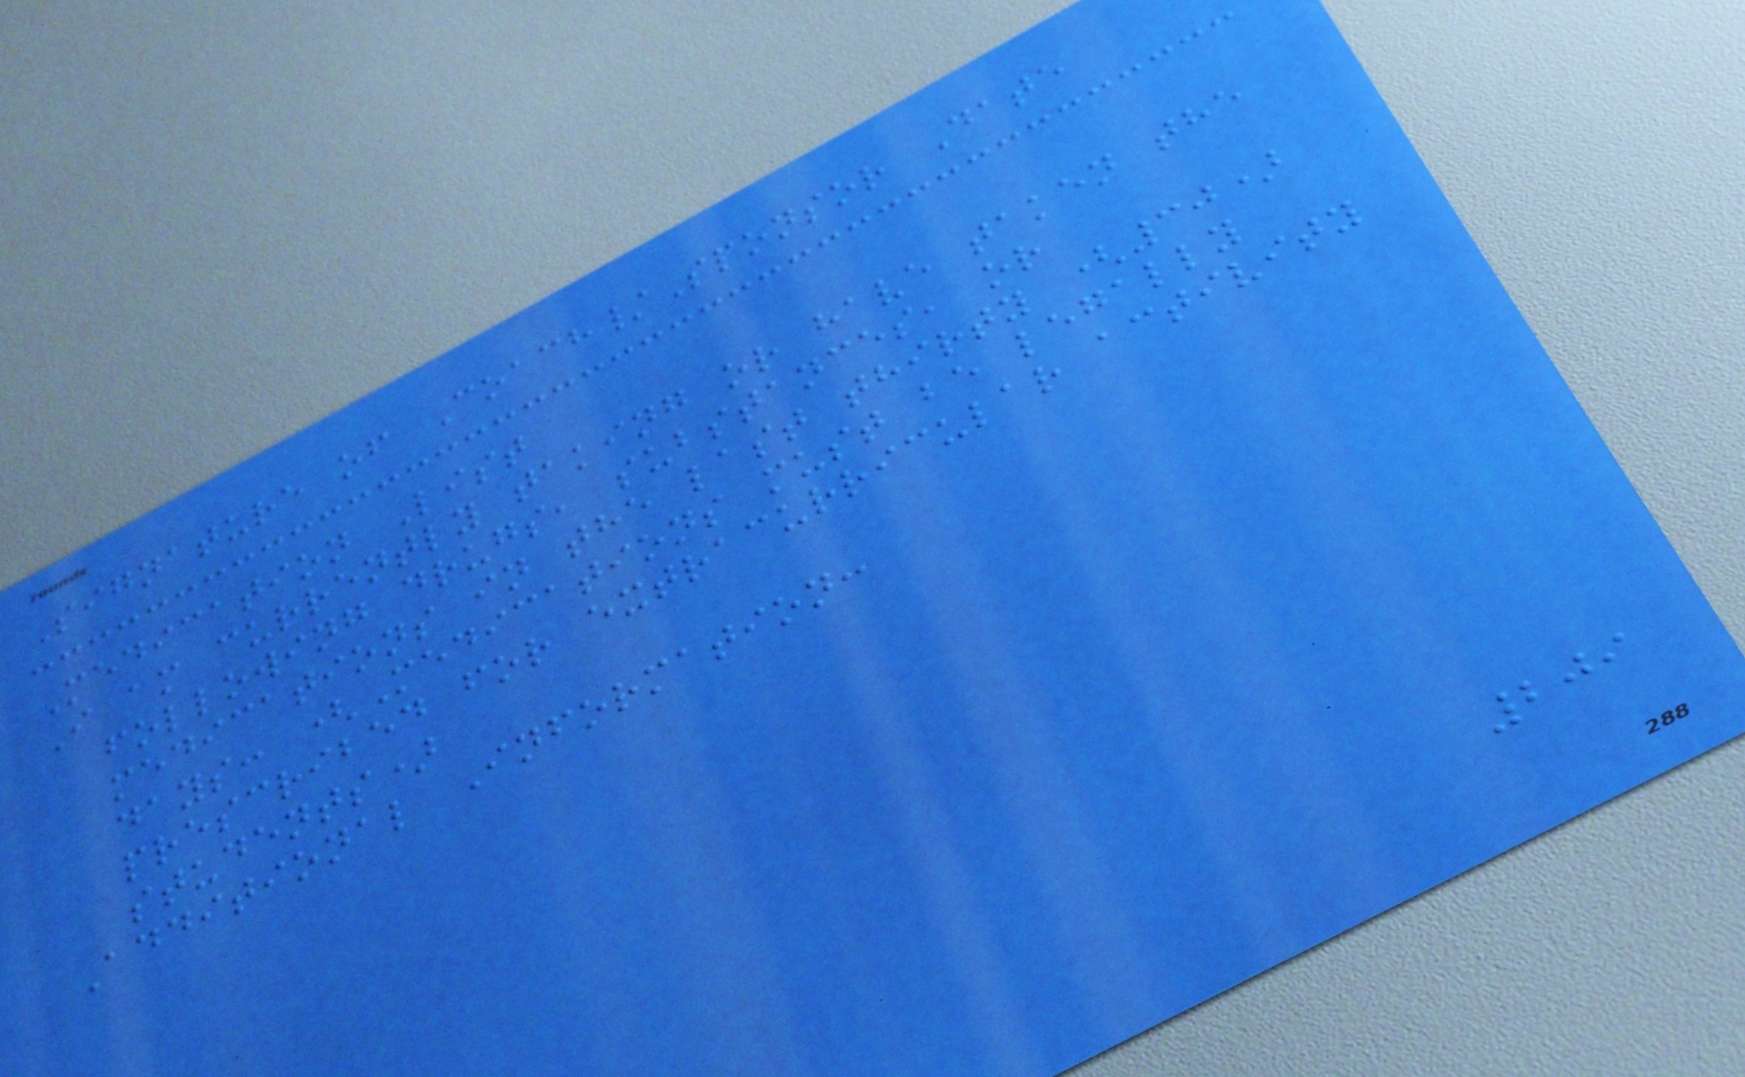Signature of Coach/Sponsor Date
Medication List
I am currently taking or have taken the
following drugs, substances, or
medications in the last thirty (30)
days: (Medications must be legally
prescribed for extracurricular activity
students)
Additional Information:
209
